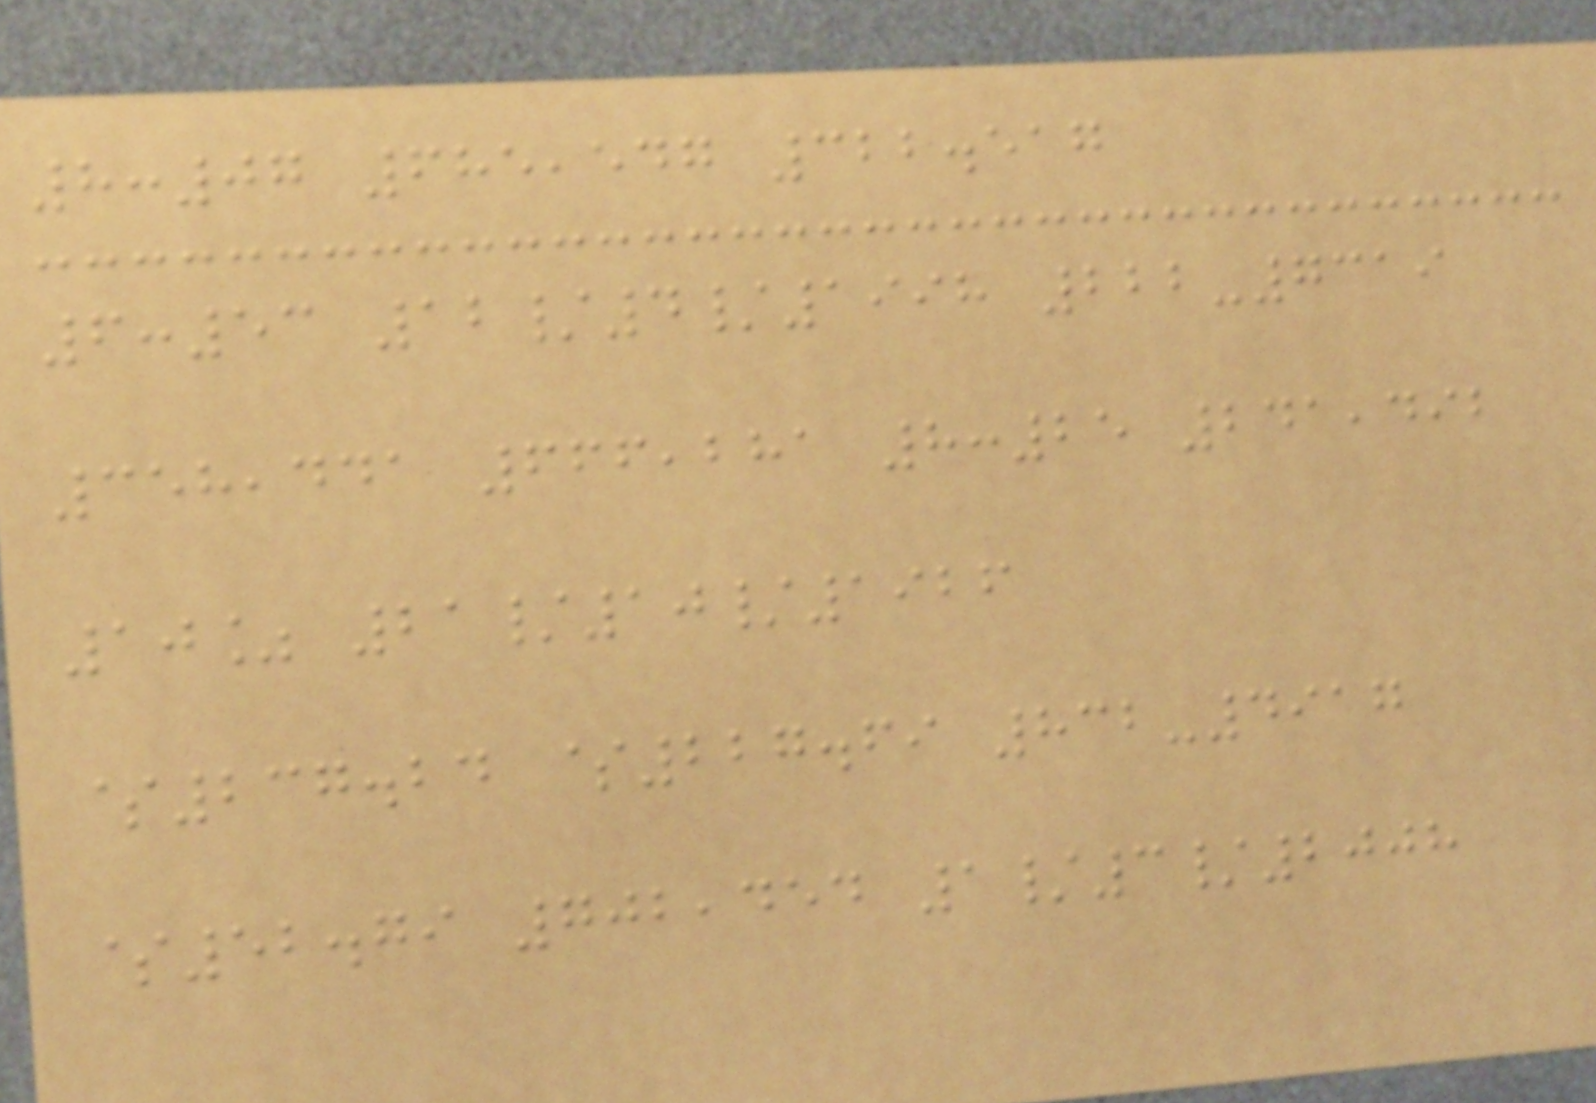8:07 685,547 322.517
6:53 12/4/1998 222-7319
358,441 666,281 8:25 241,492
10% 21/10/1926
$237.24 $227.69 832-4917
$52.79 702,454 1/3/2008
